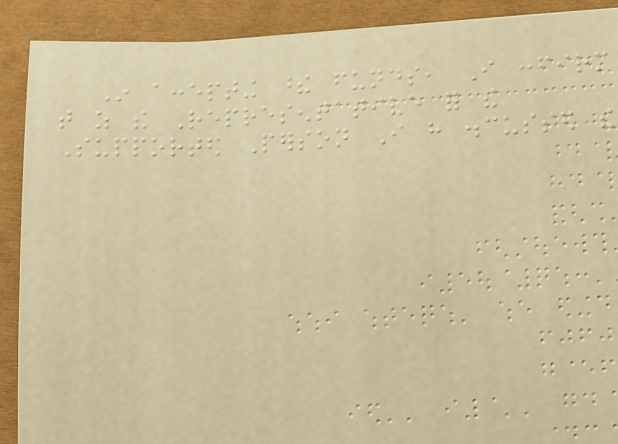In accepting these funds, I confirm
that as the Representative for the
Supported Person I have discussed the
